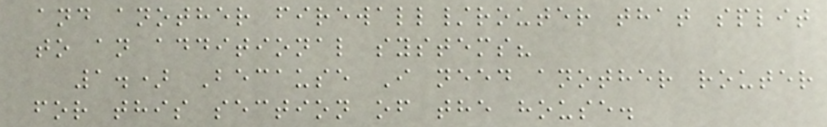and another firewall/router that split
to an additional systems?
1.) Because I need another router
for this section of the house.
